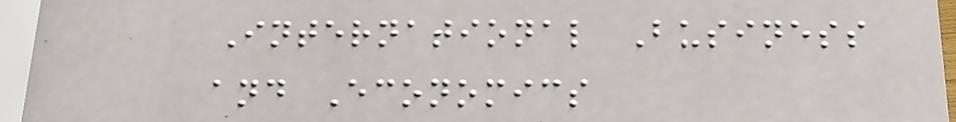International Business
and Economics
